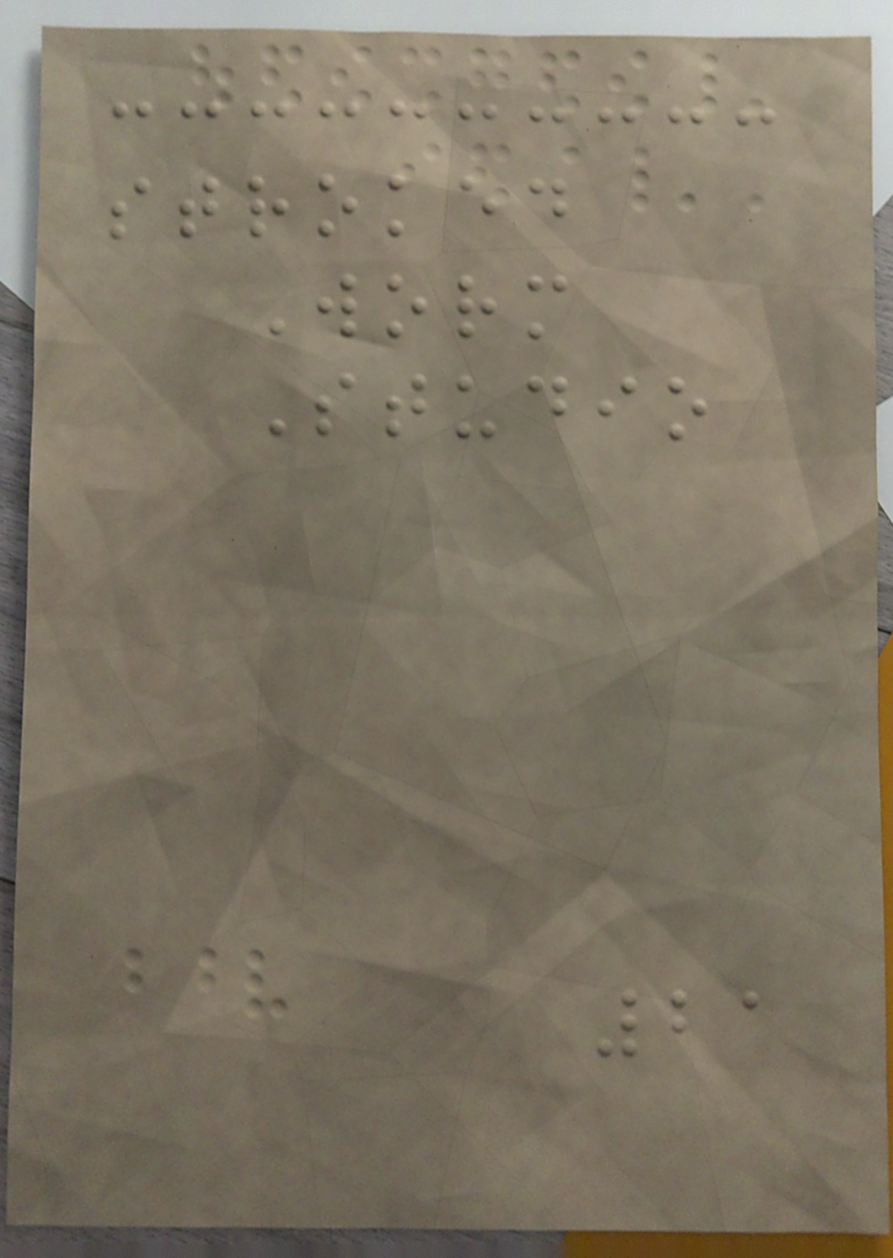stroked
Worm
Studio
21
